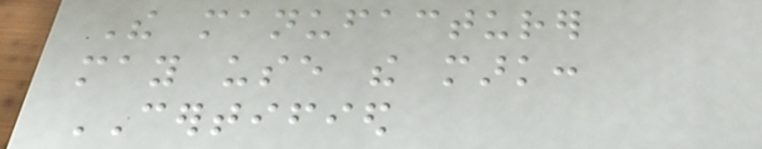The manufacturer
may use the mark:
CERTIFIED
